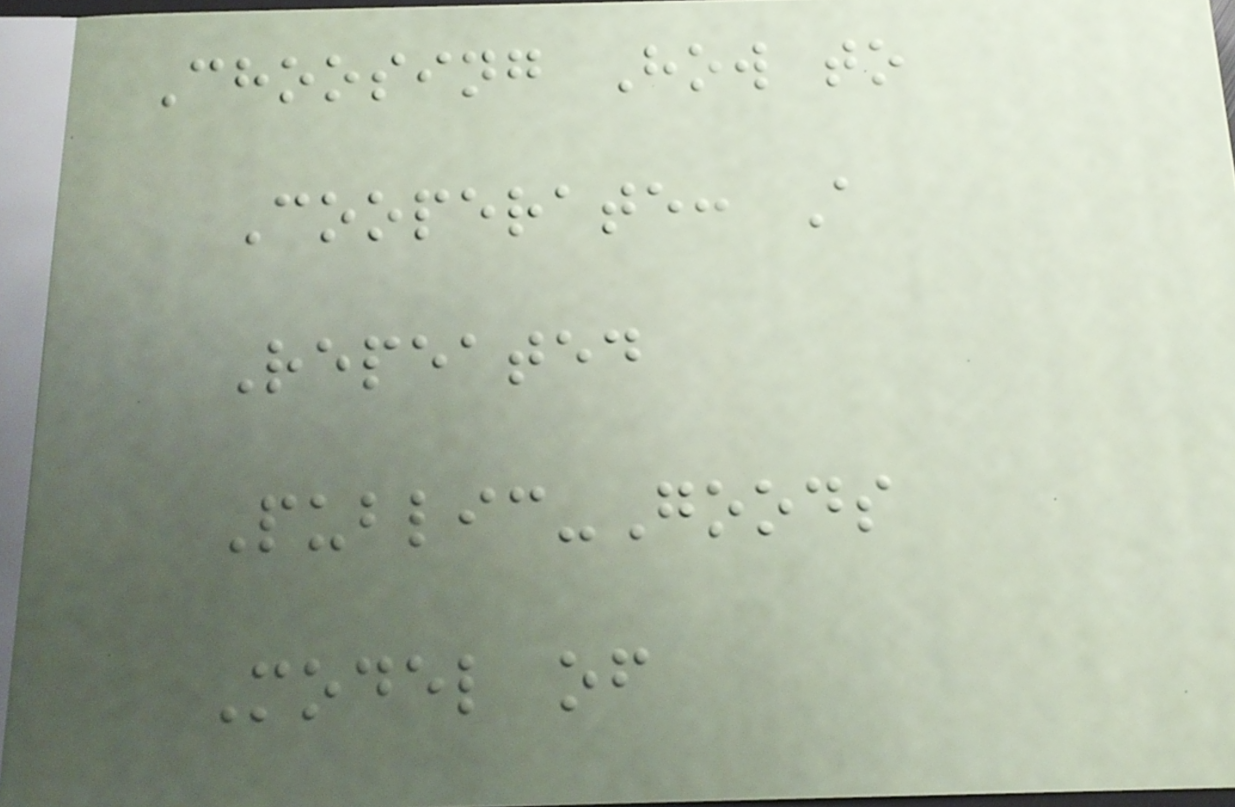Choosing How to
Cooperate: A
Repeated
Public-Goods
Model of
